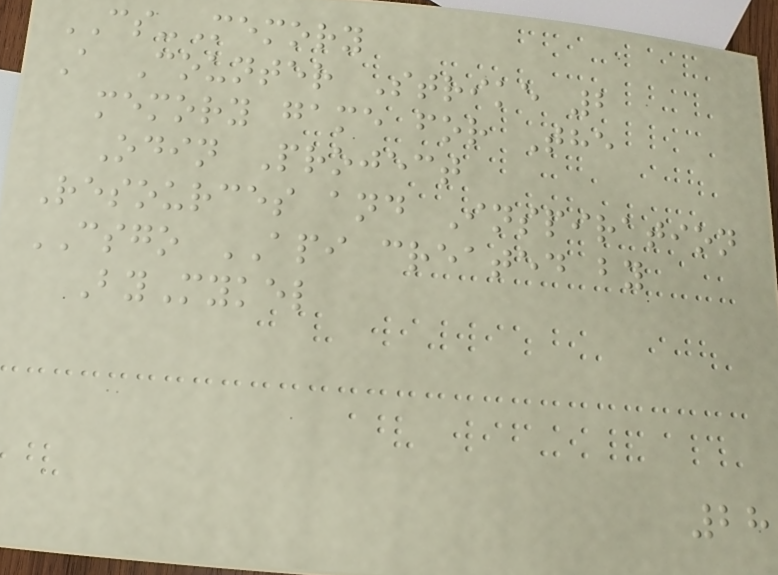CS-Memory
A Counter Strike 2
memory game for The
Odin Project
Resources and Inspiration
CSGO API created by
ByMykel
28
